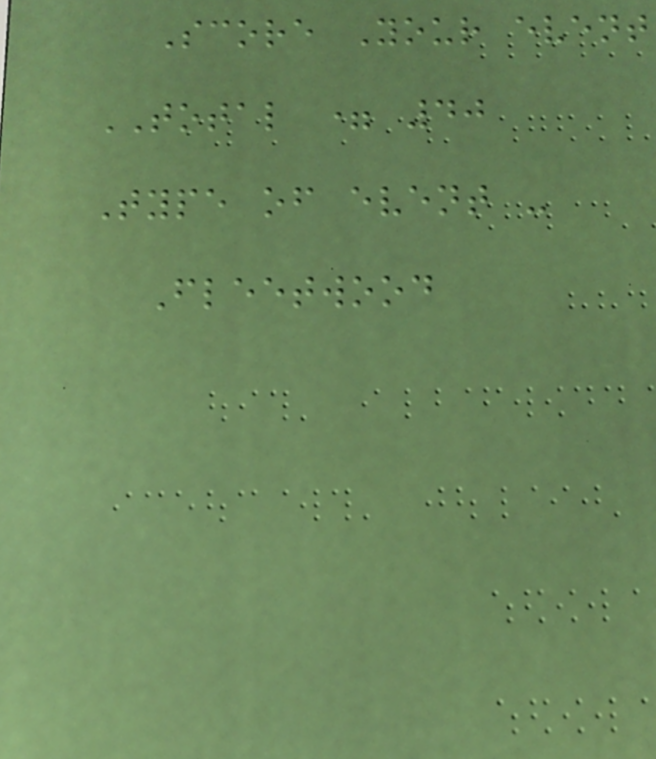Score Your event
TOTAL = 40
Type of event -
Fleetwood
